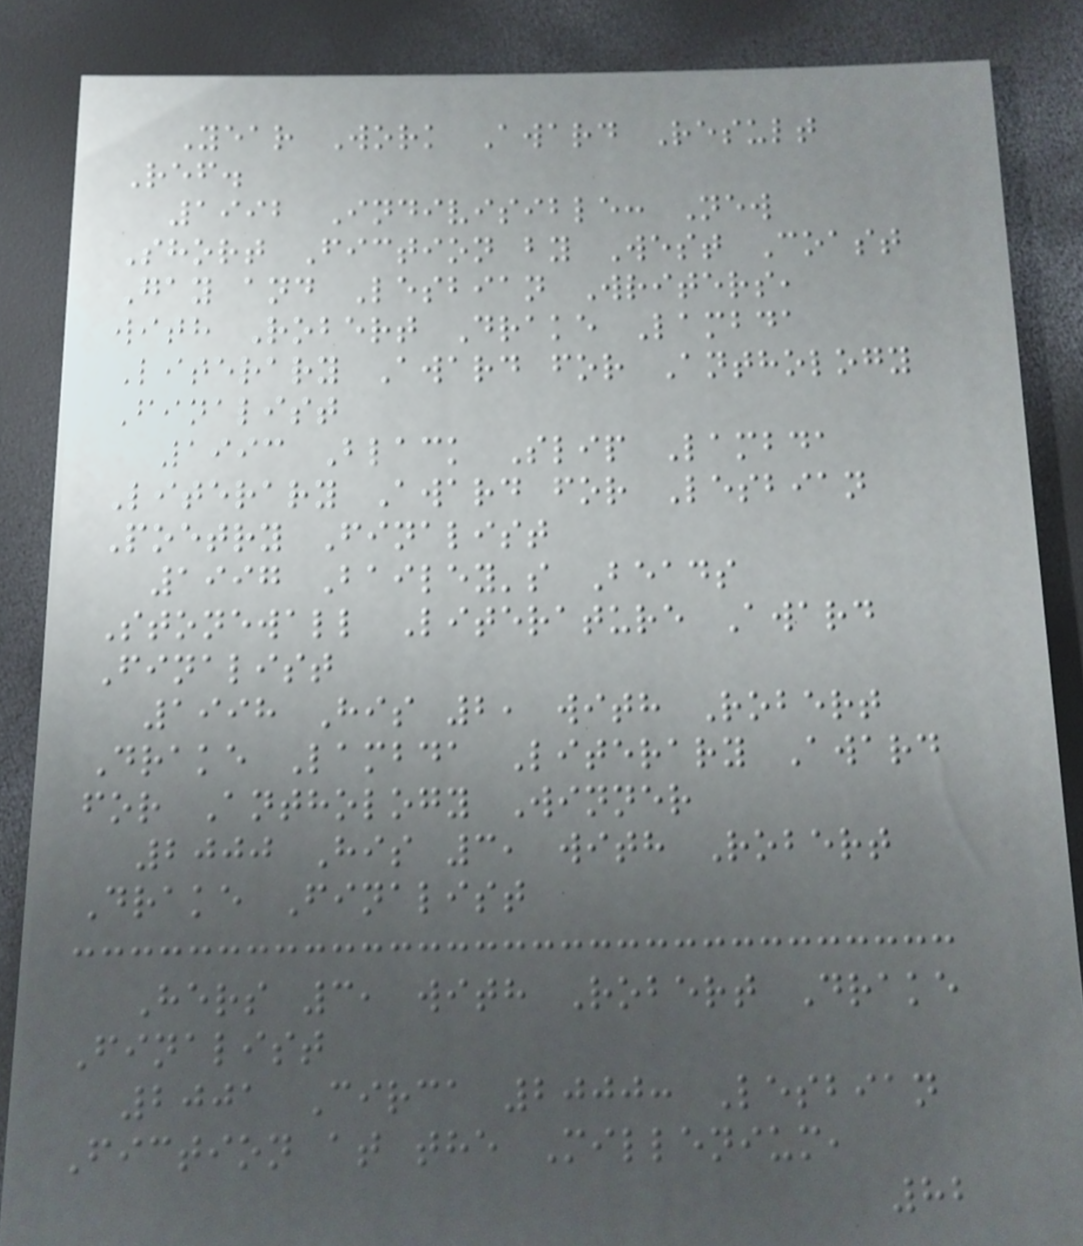Year Work Award Result
Ref.
1992 Indivisible: New
Short Fiction by West Coast
Gay and Lesbian Writers,
with Robert Drake Lambda
Literary Award for Anthology
Finalist
1993 Black Slip Lambda
Literary Award for Lesbian
Poetry Finalist
1997 Bailey's Beads
Stonewall Literature Award
Finalist
1998 His 2, with Robert
Drake Lambda Literary Award
for Anthology Winner
2000 His 3, with Robert
Drake Finalist
Hers 3, with Robert Drake
Finalist
2001 Circa 2000: Lesbian
Fiction at the Millenium,
82
